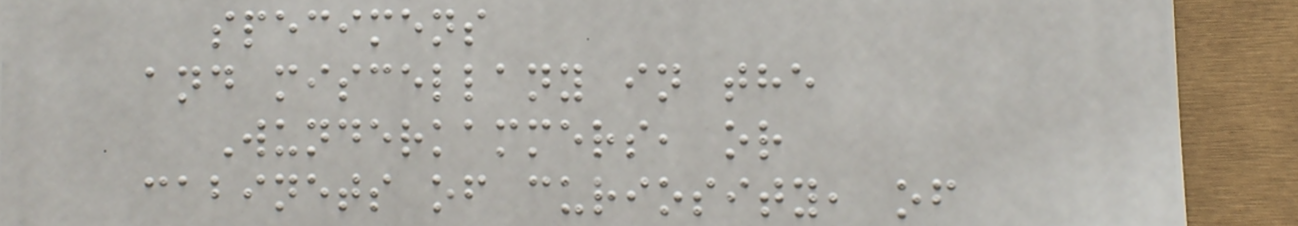specimens
and miscellany in the
Wunderkammers, or
cabinets of curiosity, of
